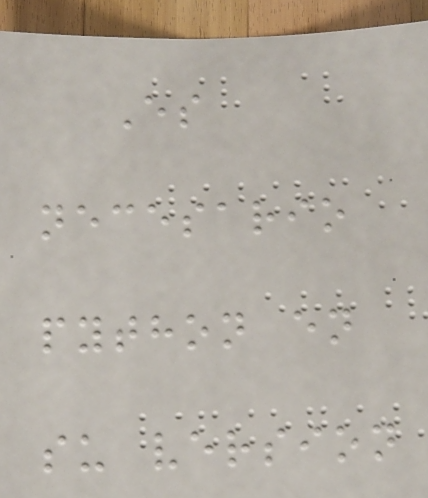Es
necesario
python en
su version
